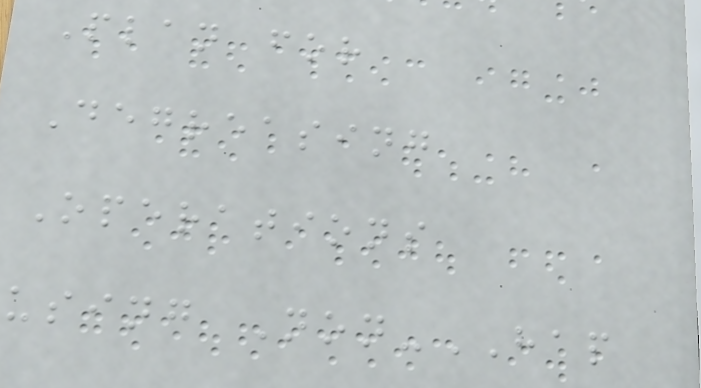Plan for
Degreasing
Operations
using Non-HAP
